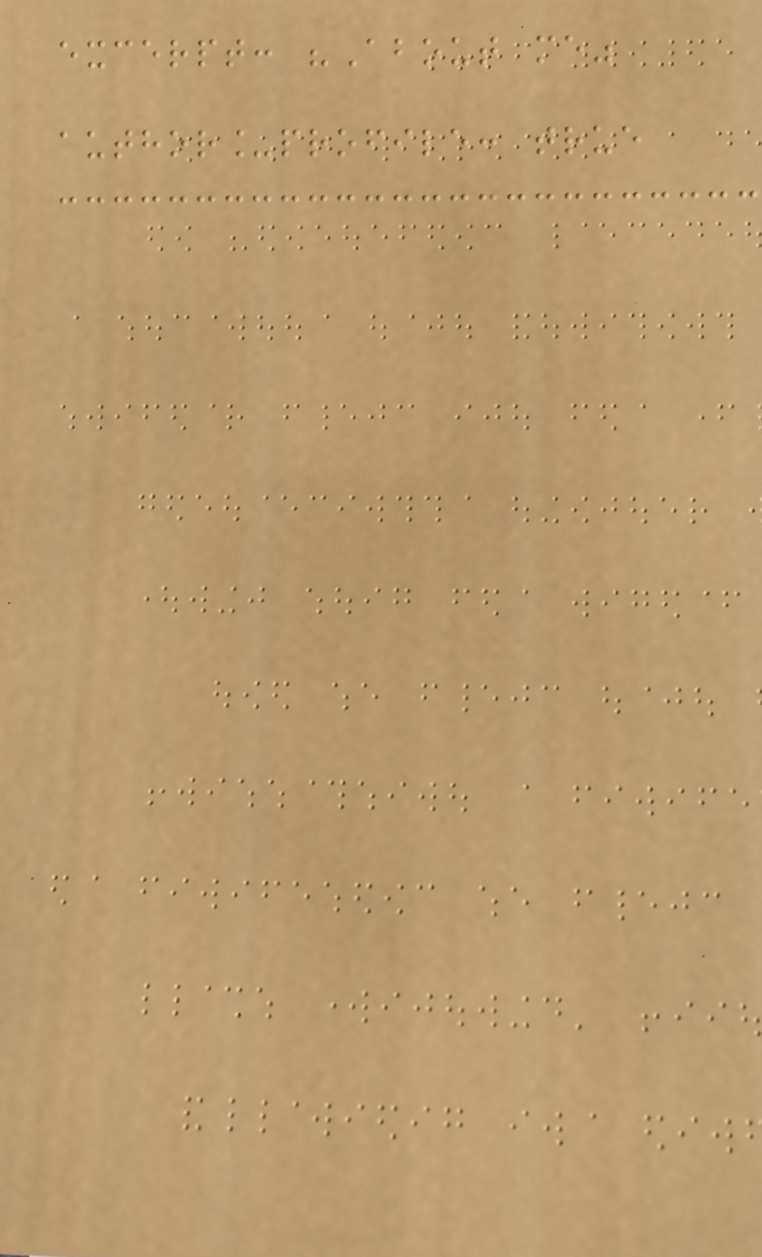excerpt: "About me"
author_profile: true
